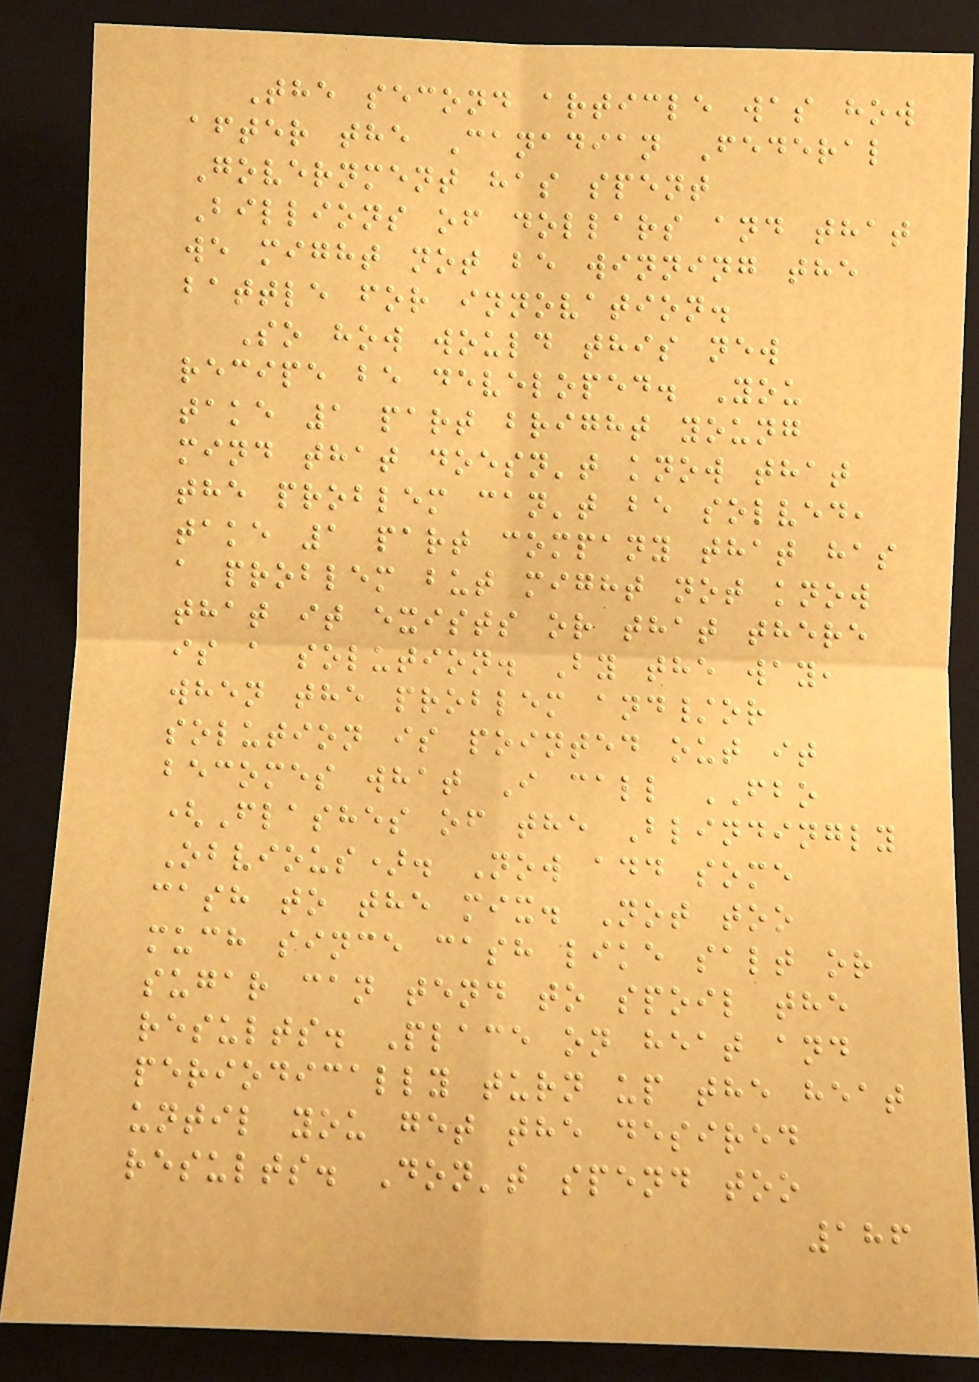The second article was how
after the Canadian Federal
Government has spent
Billions of dollars and that
we might not be winning the
battle for innovation.
So how would this new
recipe be developed. You
take 1 part bright young
mind that doesn't know that
the problem can't be solved,
take 1 part company that has
a problem but might not know
that it exists or that there
is a solution. By the way,
when the problem and/or
solution is pointed out it
becomes what I call FBO
(Flashes of the Blindingly
Obvious). Now add some
cash to the mix. Not too
much since cash like salt or
sugar can tend to spoil the
results. Place on heat and
periodically turn up the heat
until you get the desired
results. Don't spend too
186
